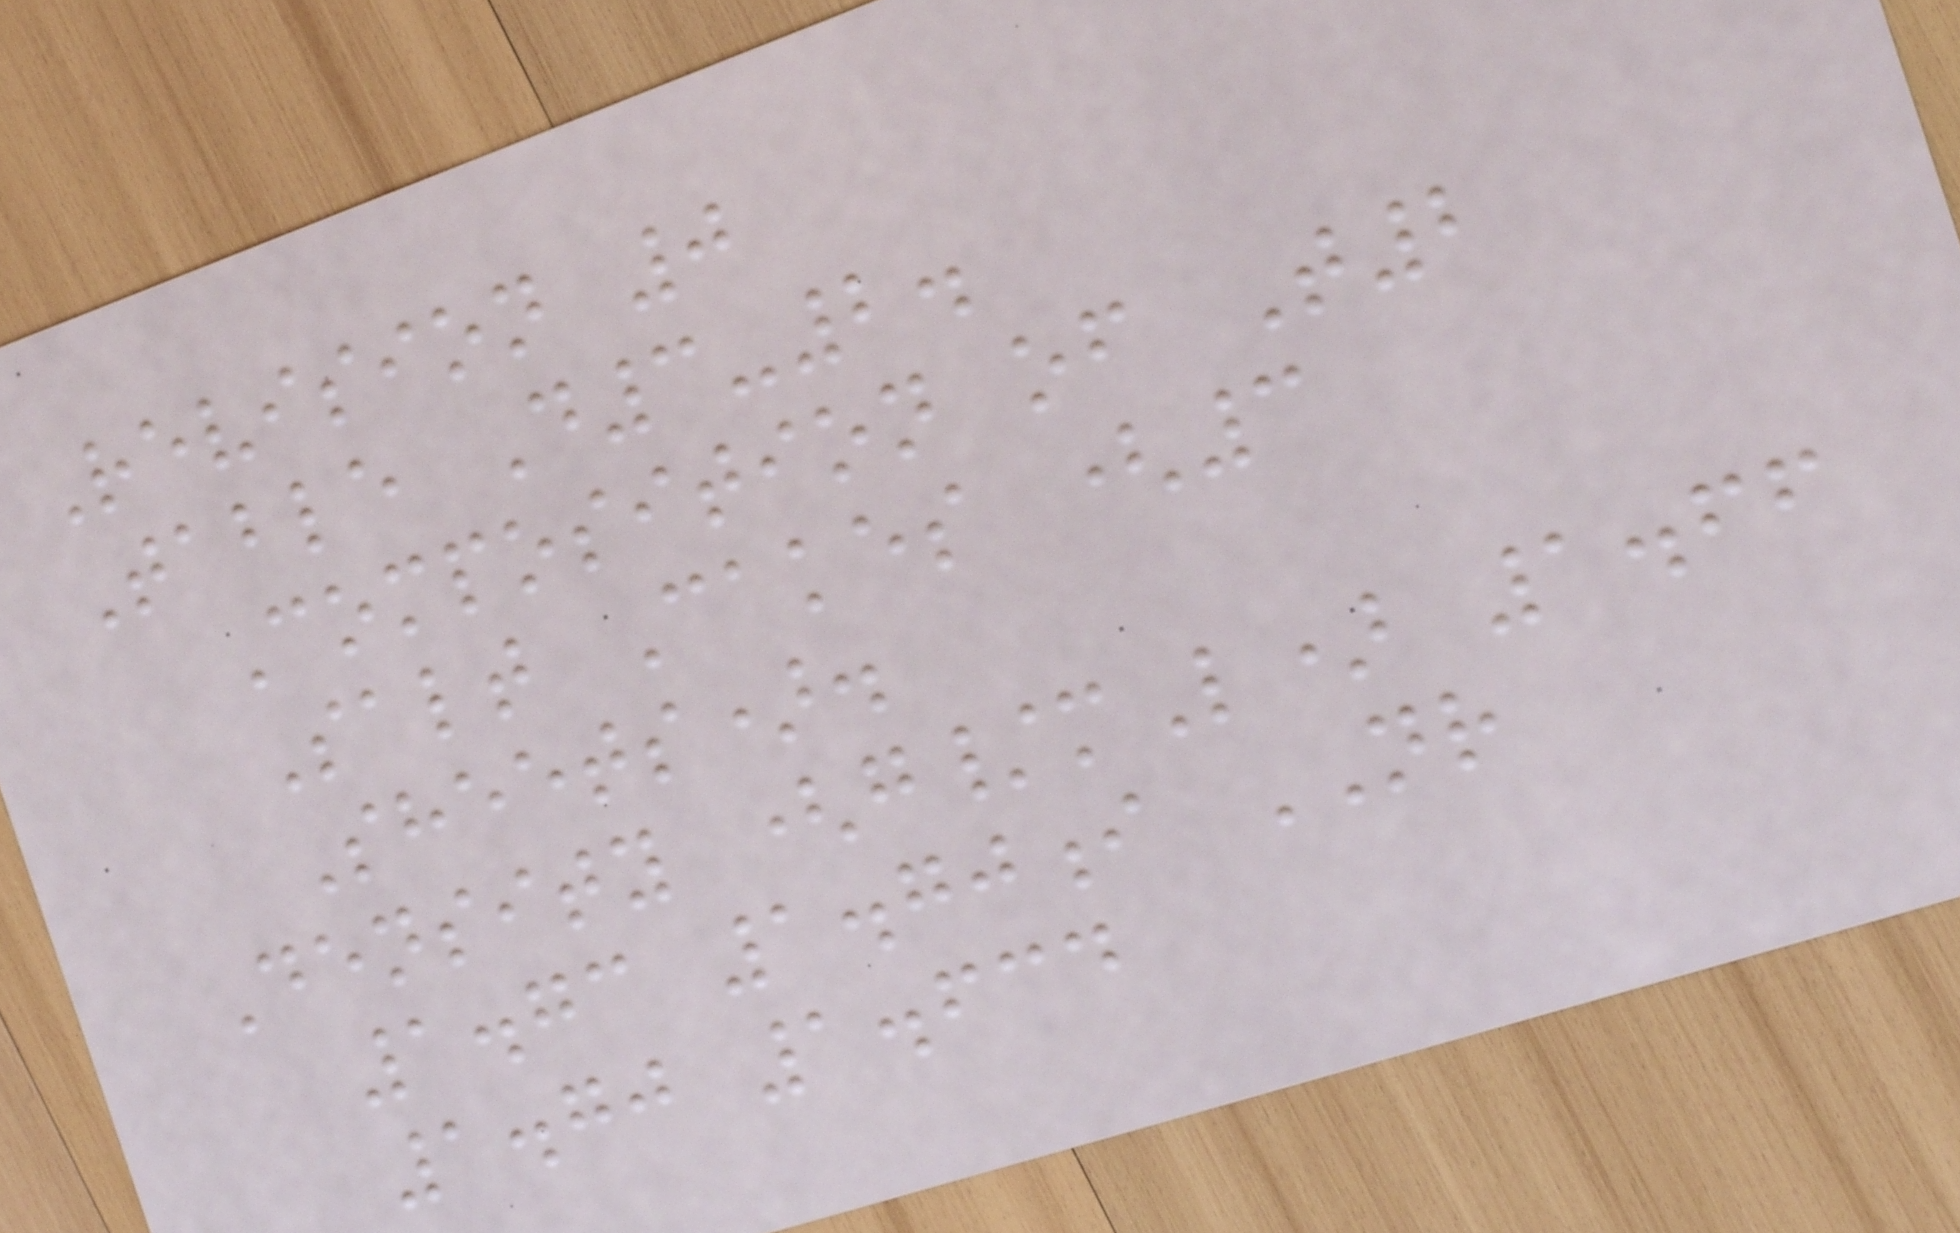Revision 0
Table D3-2.
Composition of T2
Salt Cakes (3
Sheets).
Density (g/mL) 1.66
1.73 1.70i NR
1.70 1.634
